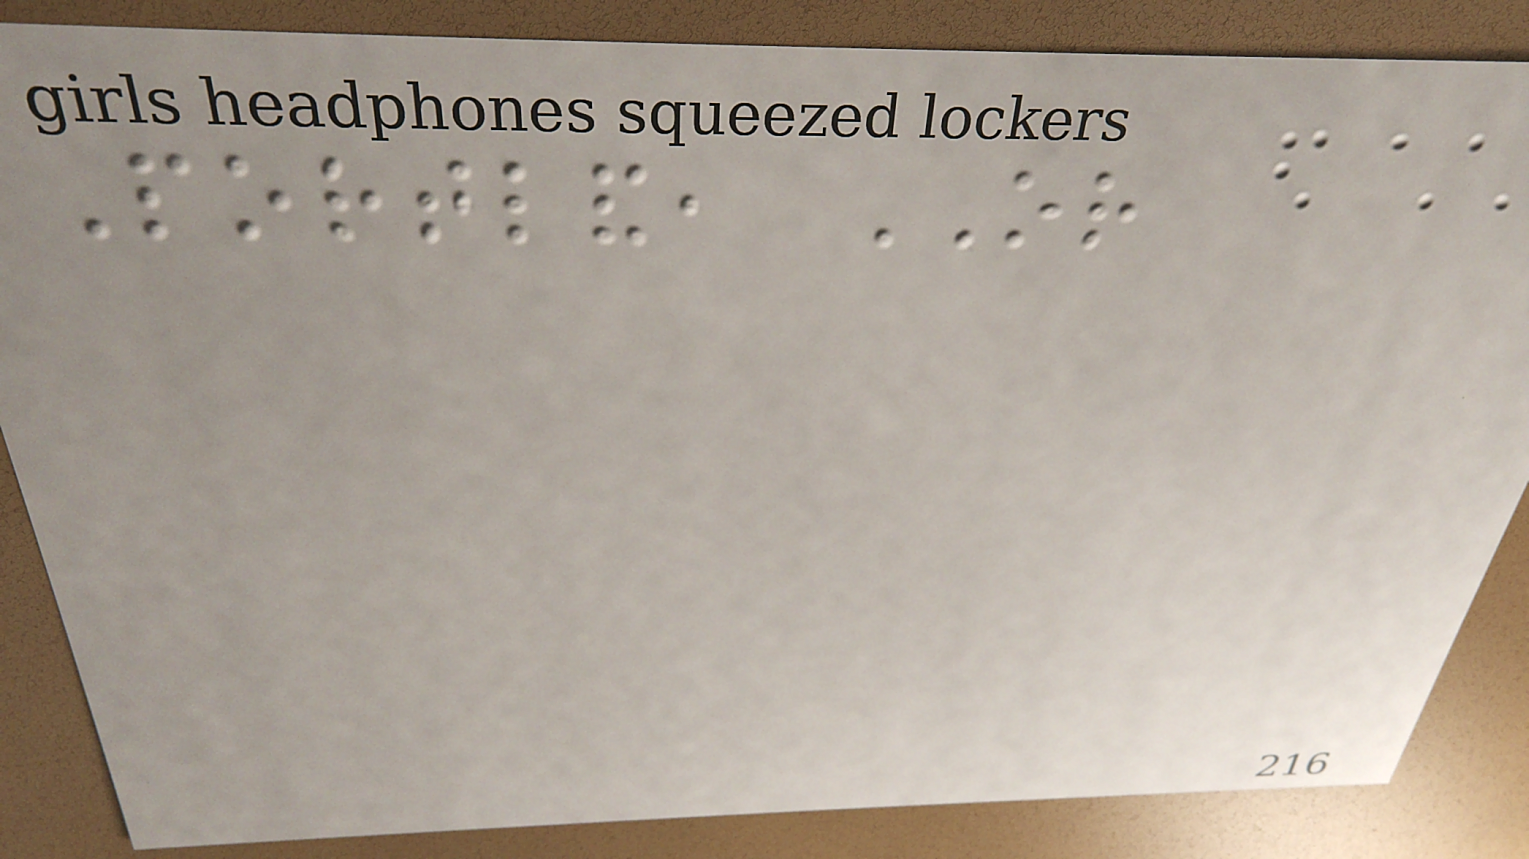Portland, OR
